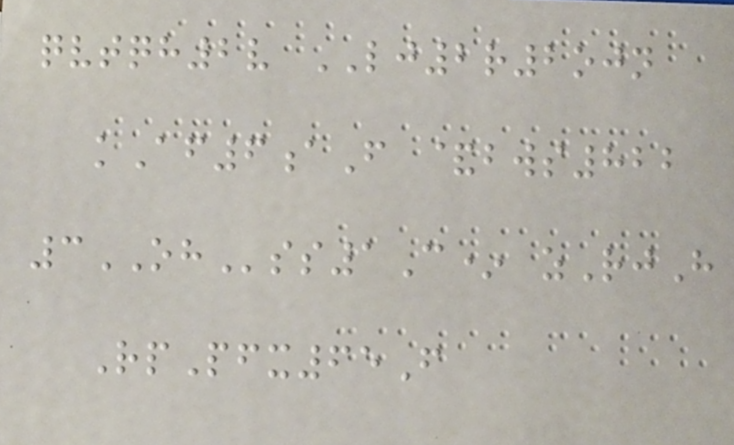qvtqh2v LJ2r2ojn
kAf6aF &bws822
3OHss1C* zRjH
RpPfx65F
